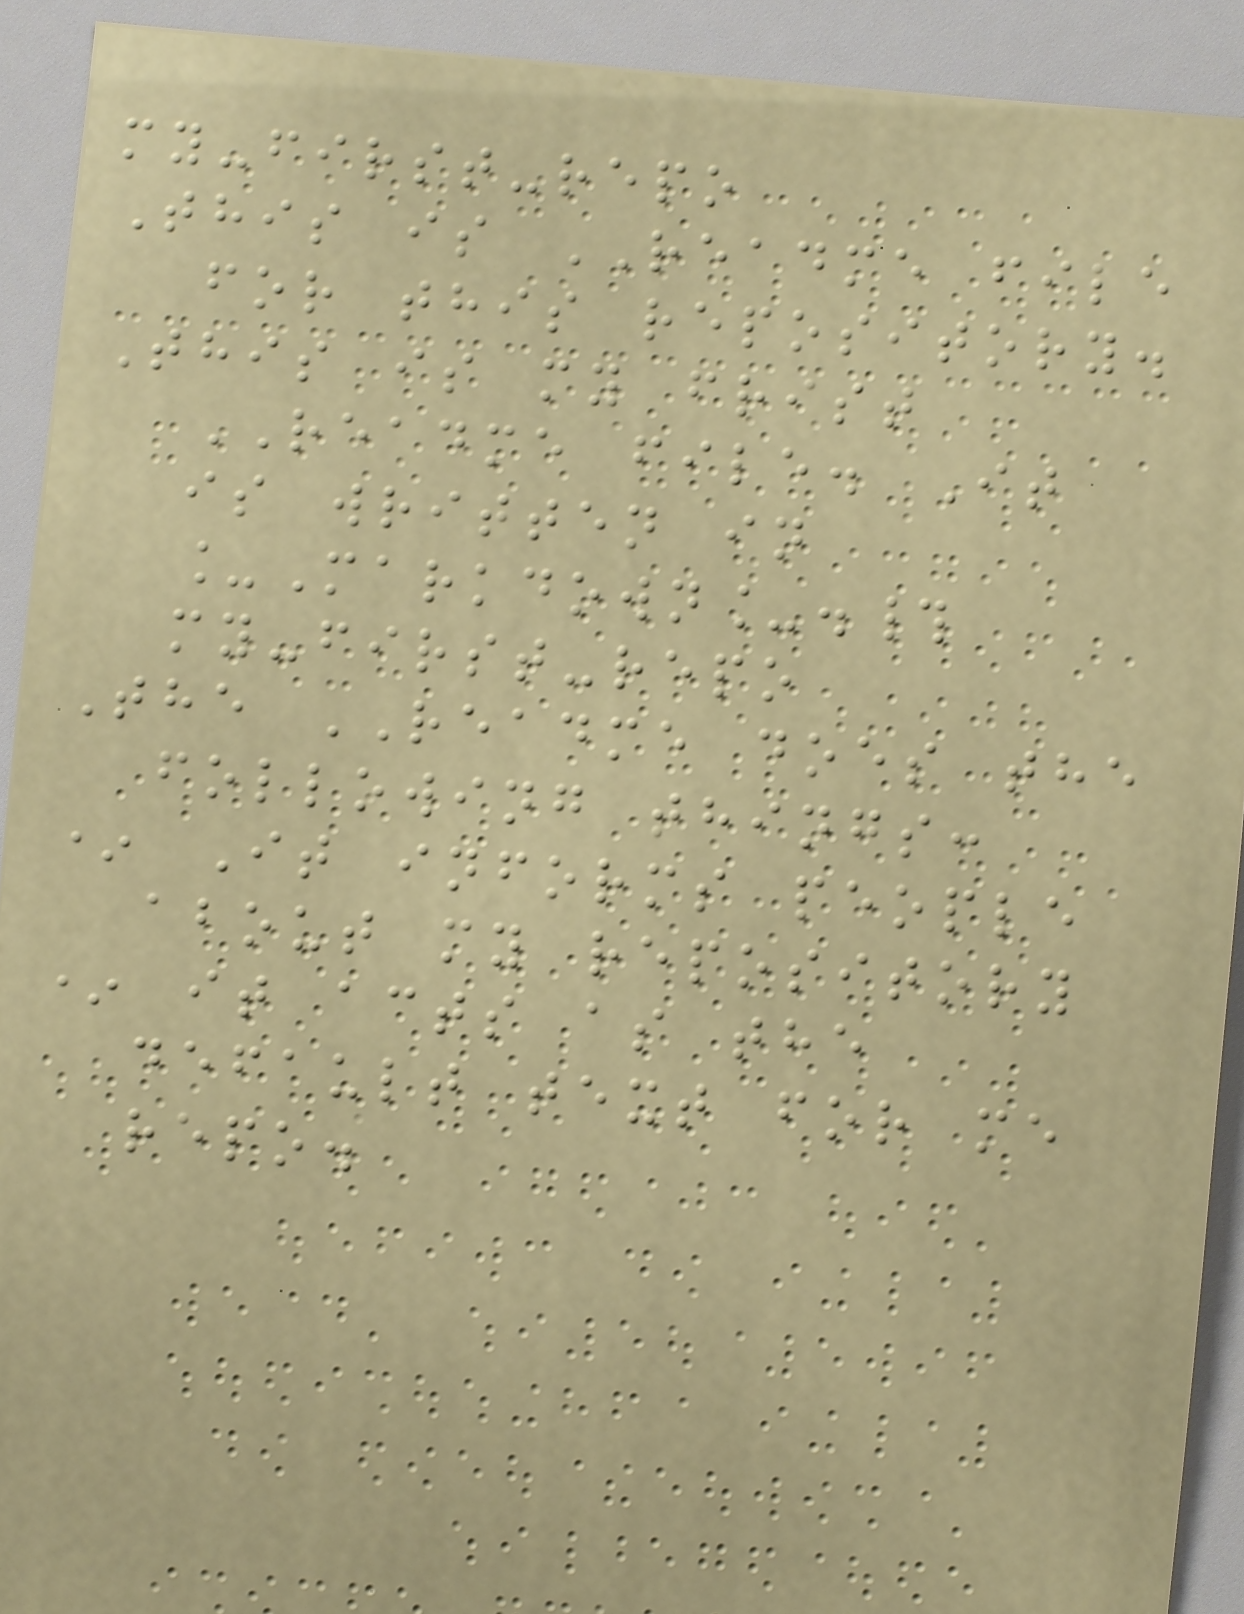my-first-repo
This is README file
for this repository.
This is my frist
README file. It
is written in
_Markdown_.#
my-first-repo
The README does the
following things:
* It informs people
about my repository
* it acts as the
default text for me
repo.
